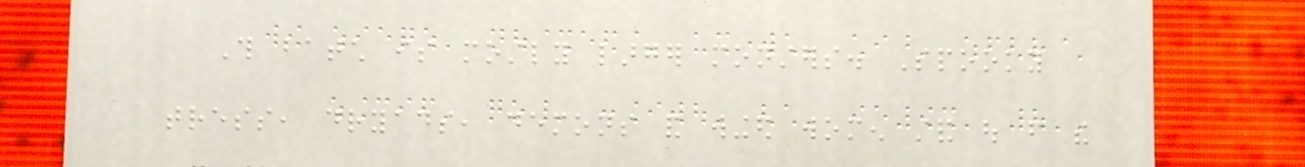This batch is mostly larger monsters. Spooky
tress, dryads, demons and winged women stand out from the
